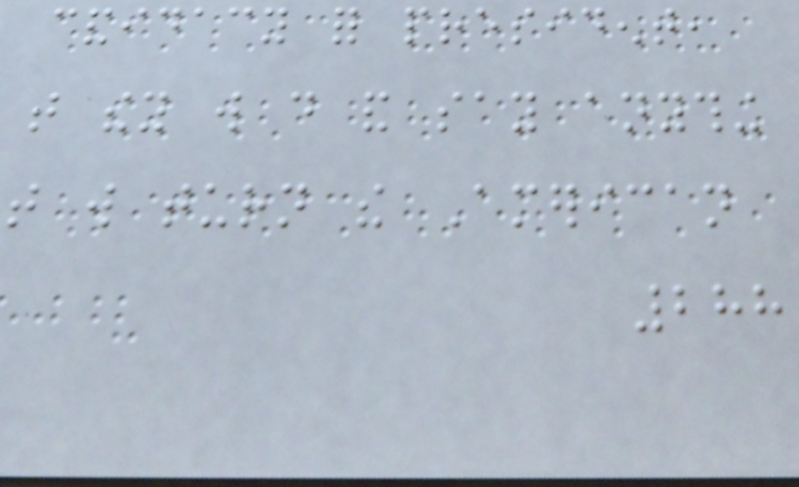candidacy for president,
that they will do and say anything
that will turn the American
288
